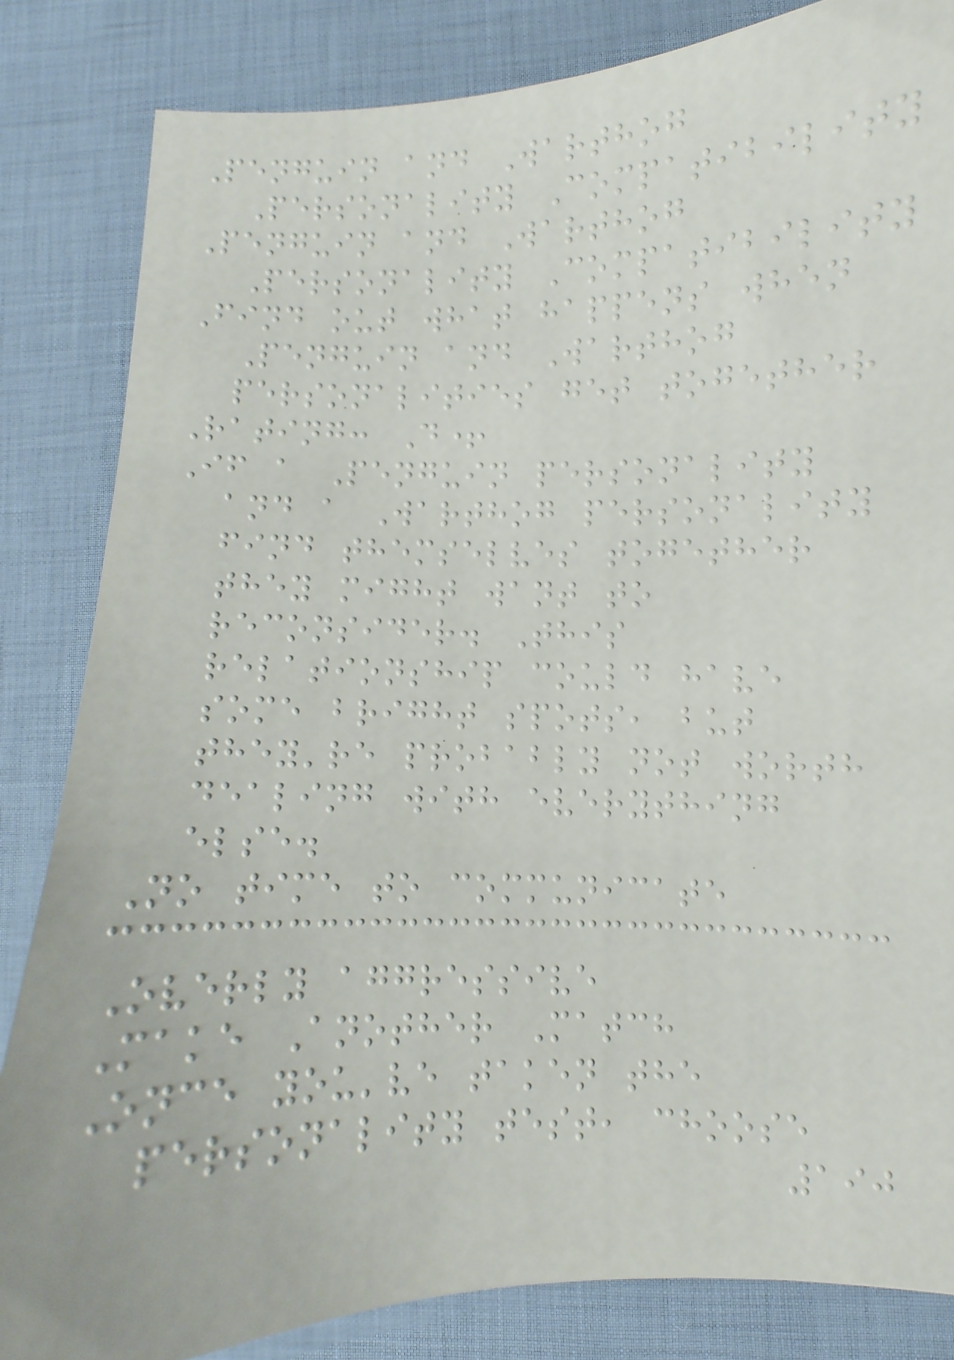Penguin and Warthog
Personality Compatibility
Penguin and Warthog
Personality Compatibility
Find out what happens when
Penguin and Warthog
personalities get together
Rating: D+
If a Penguin personality
and a Warthog personality
find themselves together
they might want to
reconsider. This
relationship could have
some bright spots, but
they're probably not worth
dealing with everything
else.
No time to communicate
Overly aggressive
Make Another Match
Once you've taken the
personality test, choose
190
